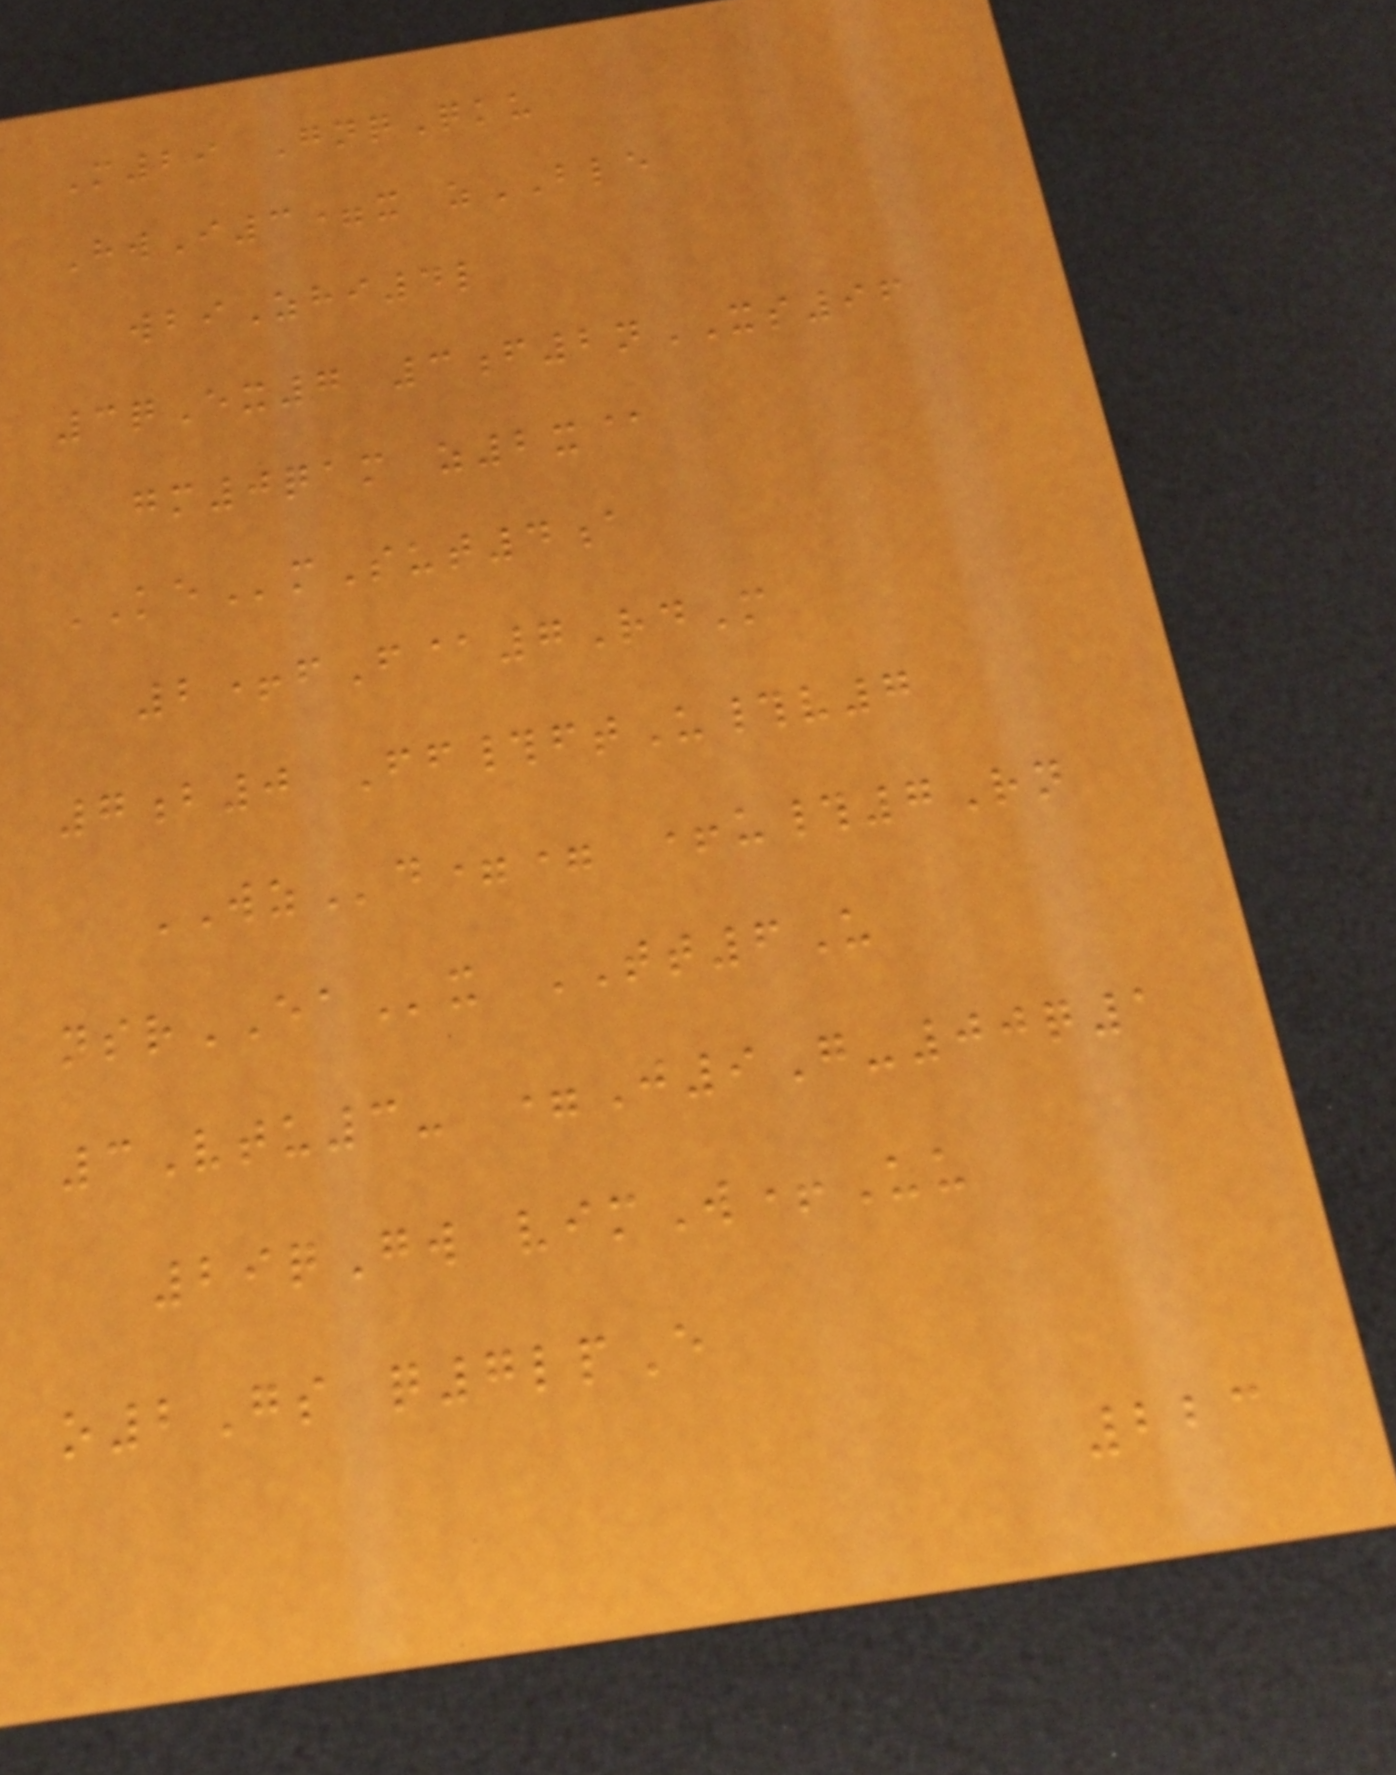M29 GnqQku
HwI3=x zBLE
wbiZhi4l
3qEx7 3f2nXS96
gm0qam z2x@
KEmSut4a
2+fF@7RdM
7b0 Ff#ftU#v7
WZd== +u#7Rn
nsrEAx TT6U
3Vtu3- =J9G-00q1
29qGw vimW+Uu
o2Gs q7lpE
223
